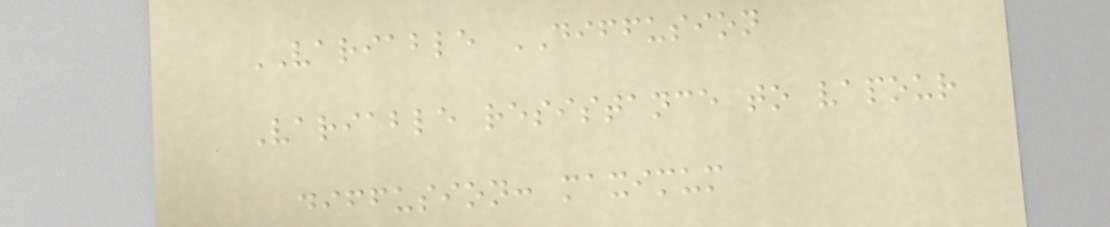VARIABLE DIFFUSION
Variable resistance to vapour
diffusion: maximum
